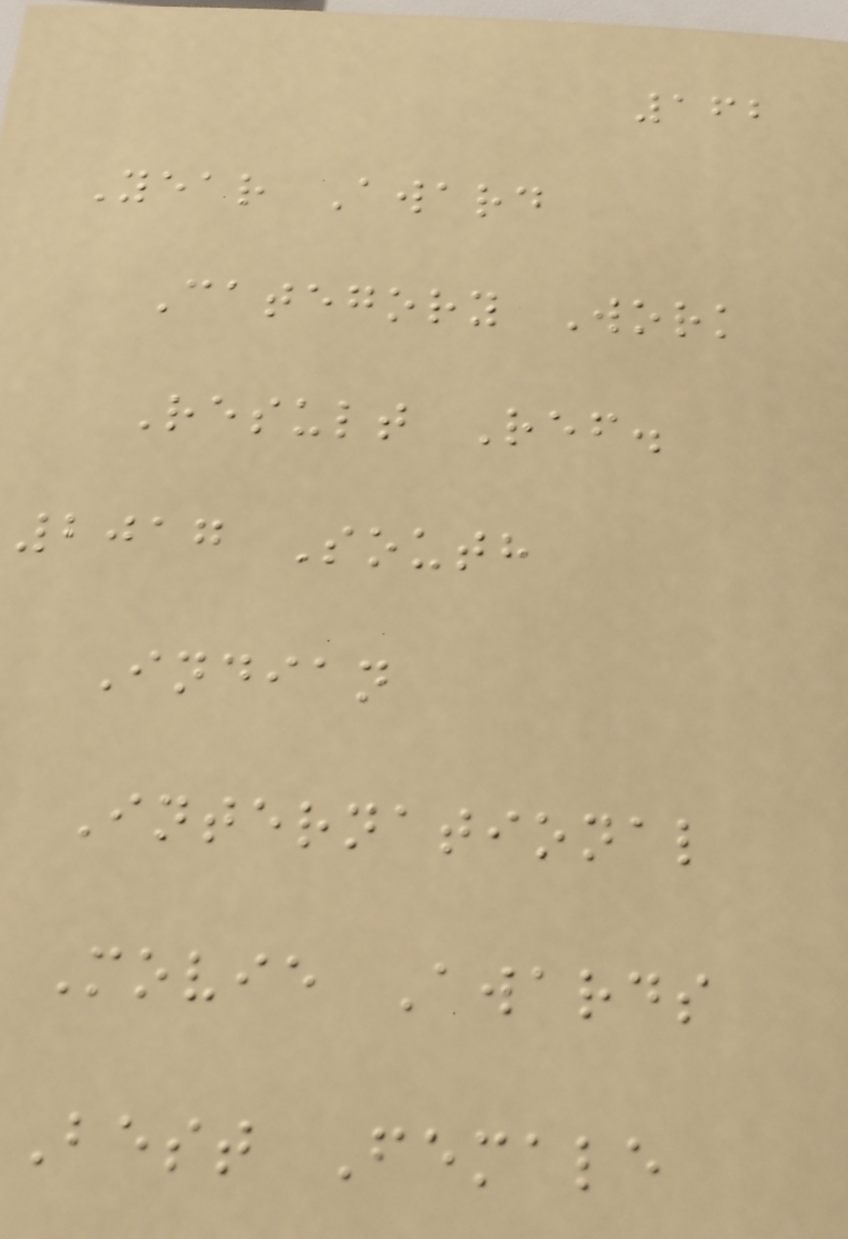162
Year Award
Category Work
Result Ref.
2017 South
Indian
International
Movie Awards
Best Female
